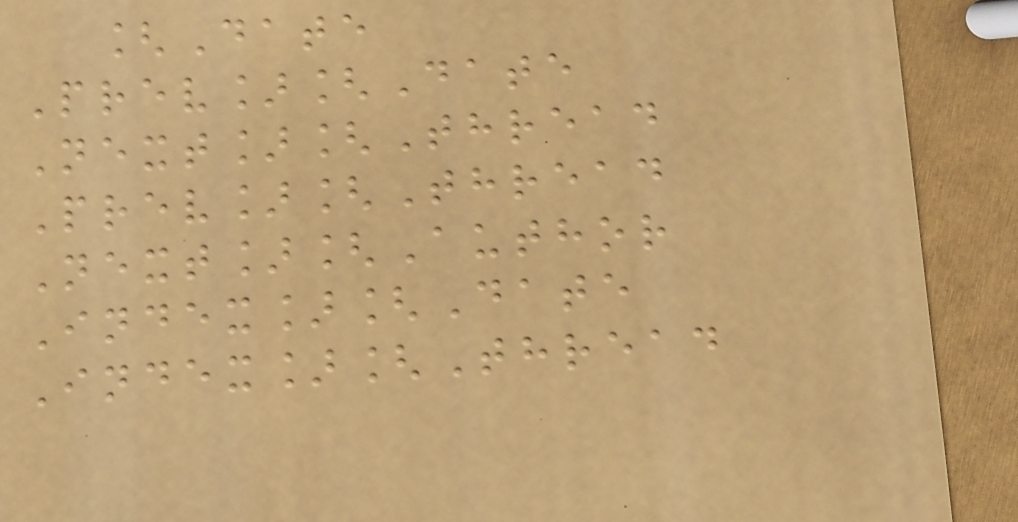[Date
Prev][Date
Next][Thread
Prev][Thread
Next][Author
Index][Date
Index][Thread
